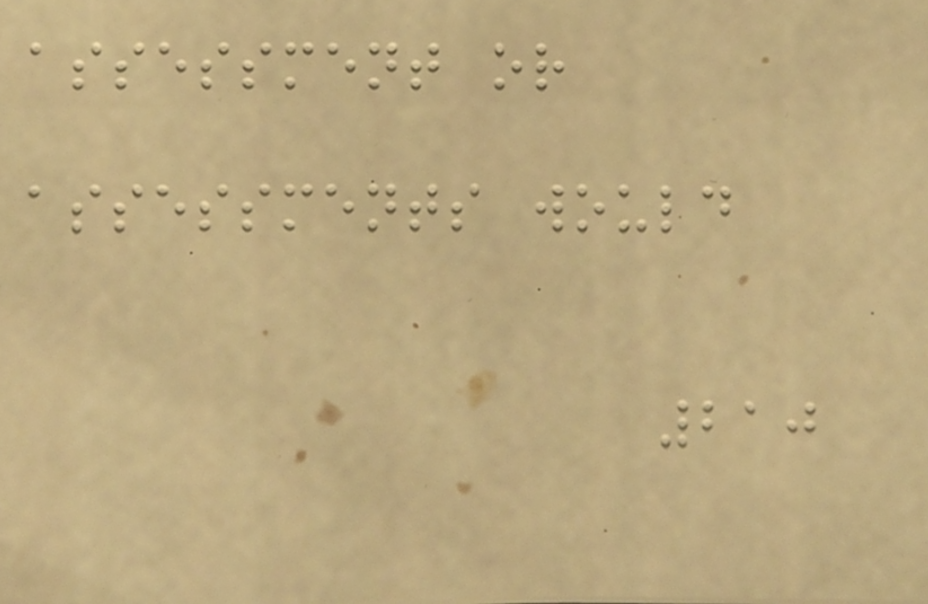assessment or
assessments would
210
